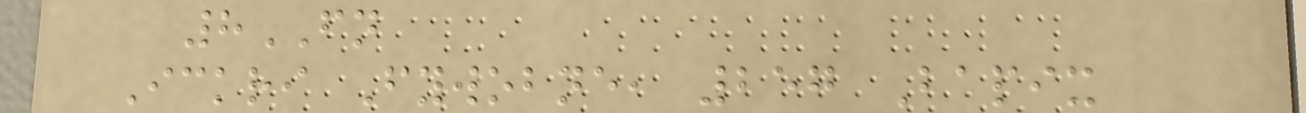8FN
Ickri Fywobne, 257 Bapix
